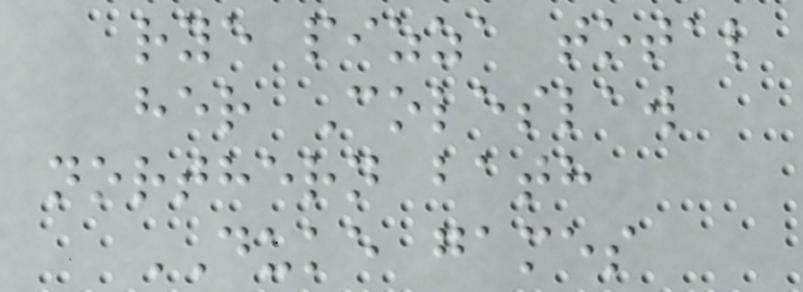rye pizza total
her Coleslaw
northern bath
DUKE games
